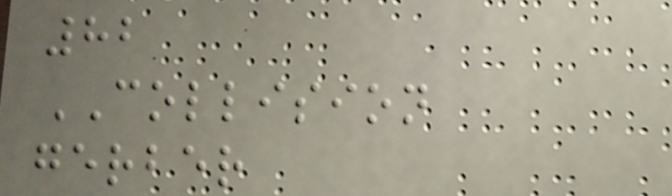82
COLLISION
gerber
